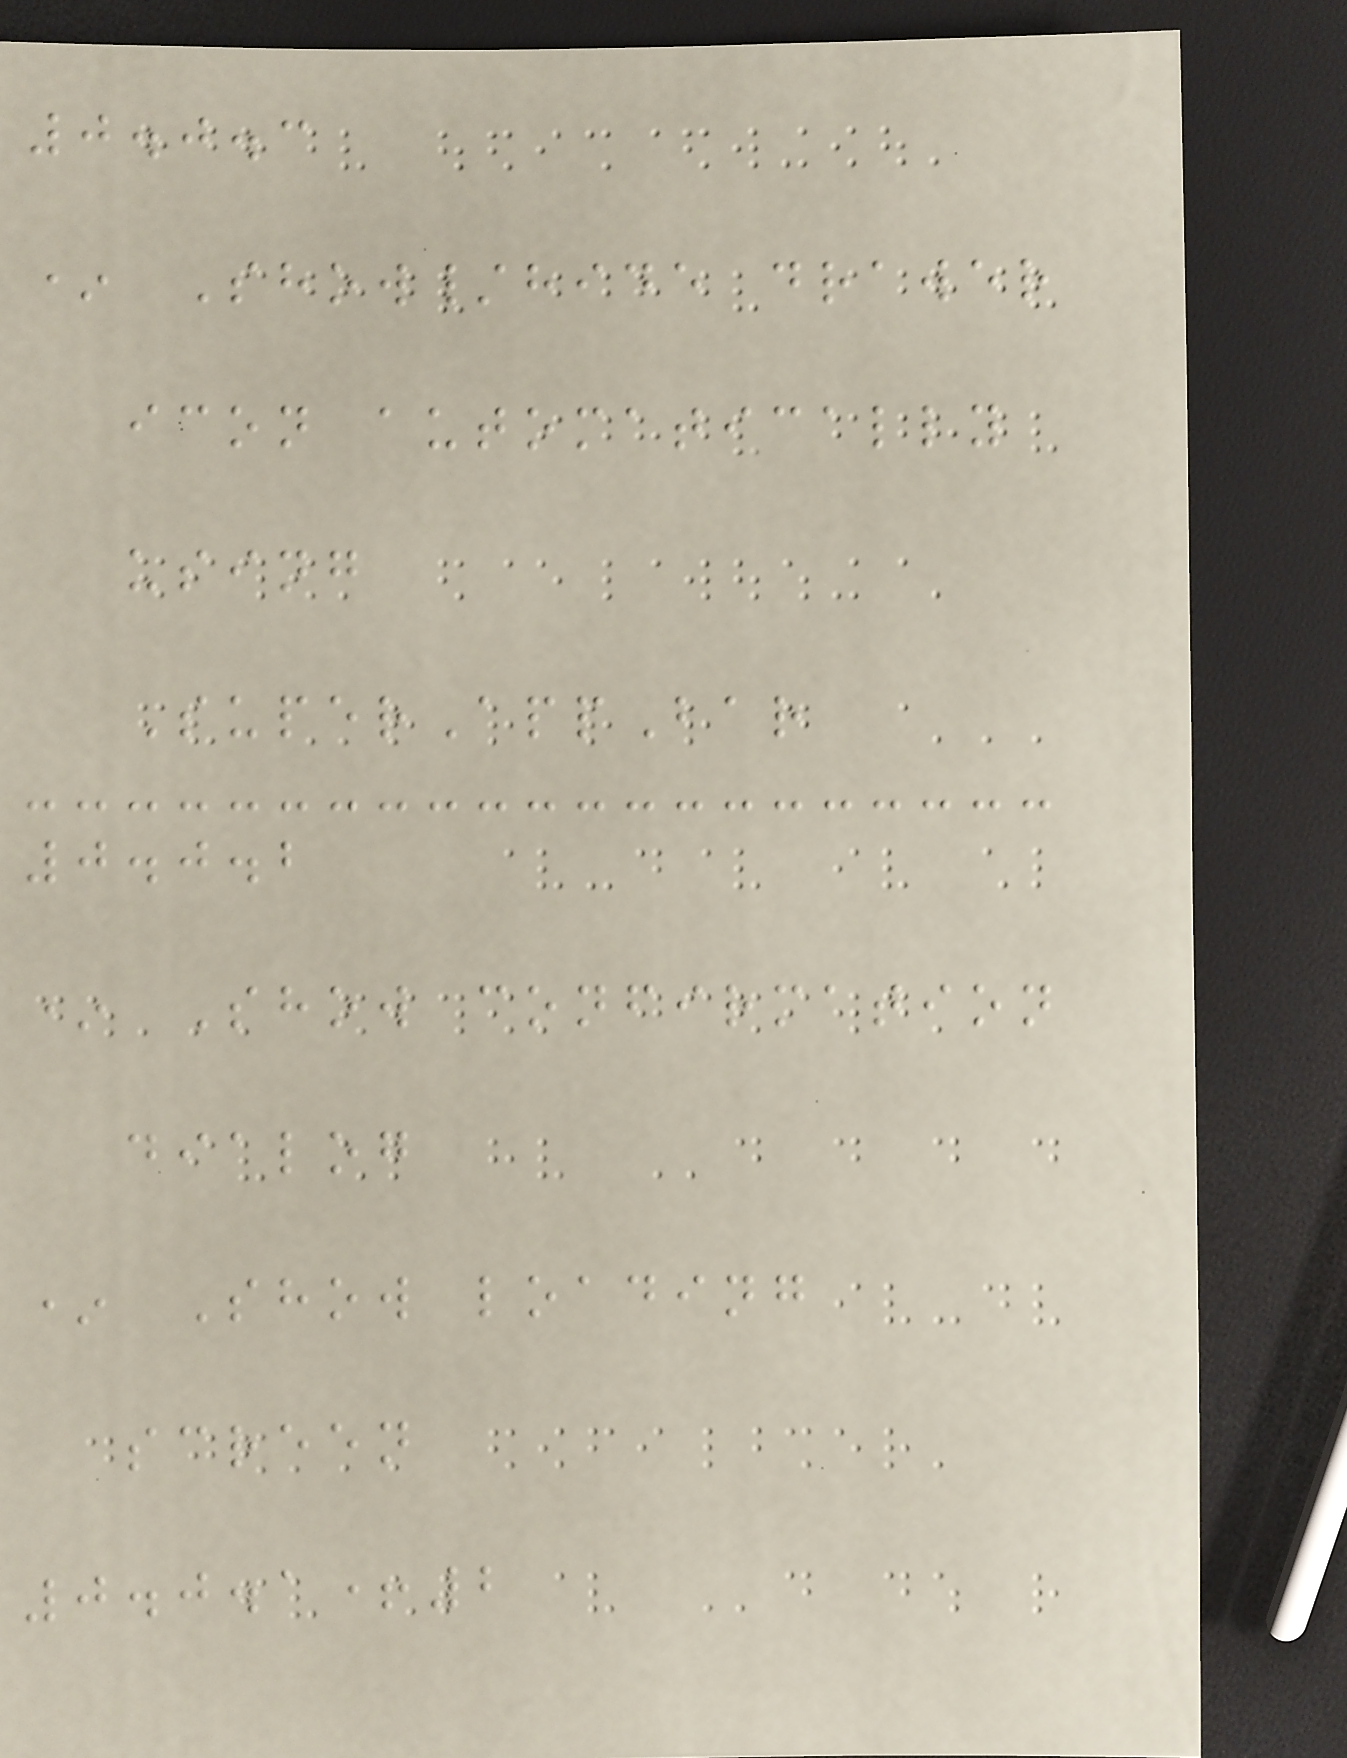0.0.3
* Show/hide drawer
icon automatically
using
SuperAppBar
0.0.2
* Show confirmation
dialog
* Show loading
screen
0.0.1+2
